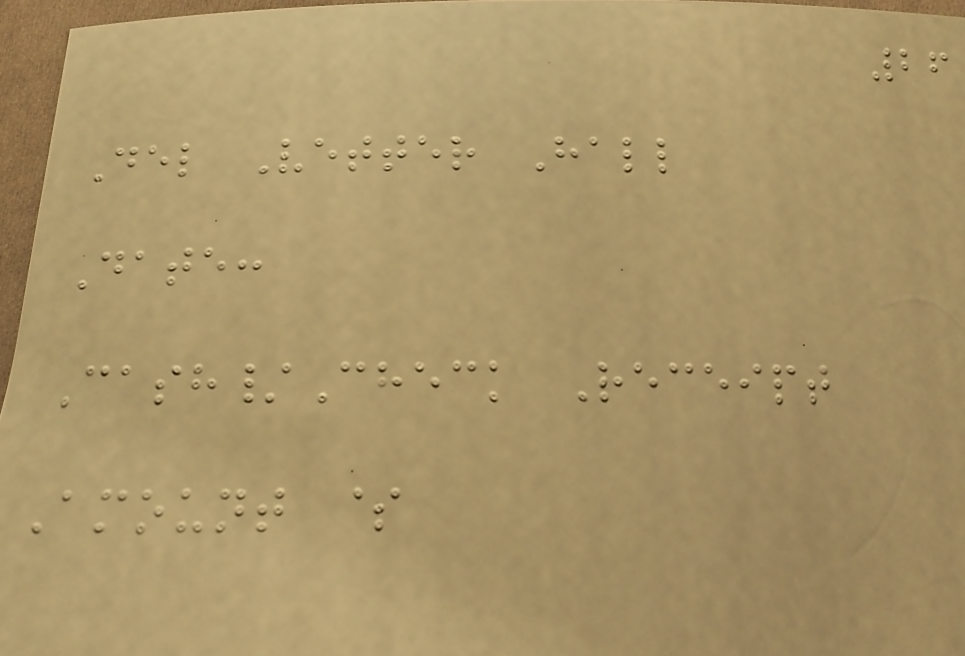26
Del Vetter Hall
Date:
Cash/Check Receipt
Amount $
